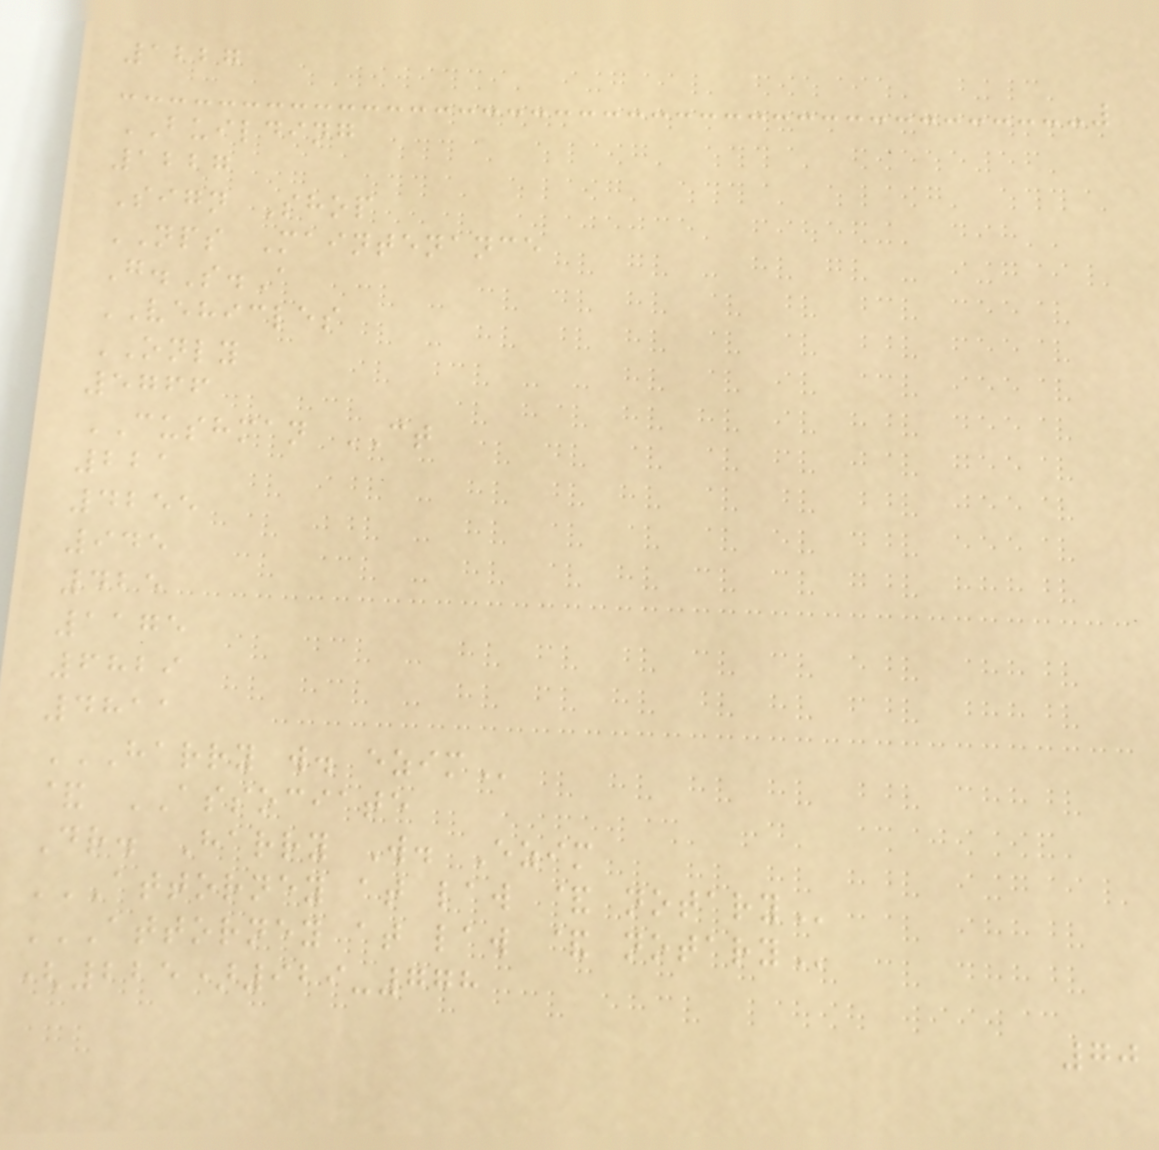1227
BUILDING
1227
Sign Shop
NPS Maintenance
G.S.A
VEHICLES
ONLY
5766
CUSHMAN CT
221
4255
945
425
1175
6829
4811
HARRY W. EZIM
& ASSOCIATE
Dr. Harry W. Ezim
ATTORNEY AT LAW & NOTARY
ATTORNEY AT LAW & NOTARY
(225)929-778
70
